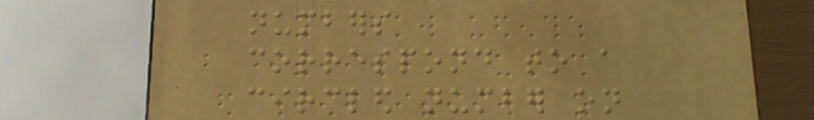numbers
correspond to a
circled number on
